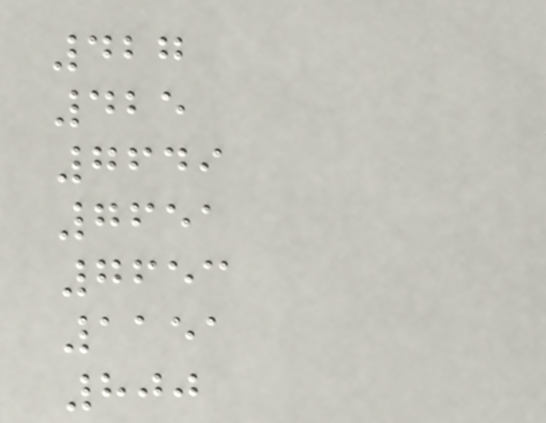427
425
7649
7651
7653
1151
800
